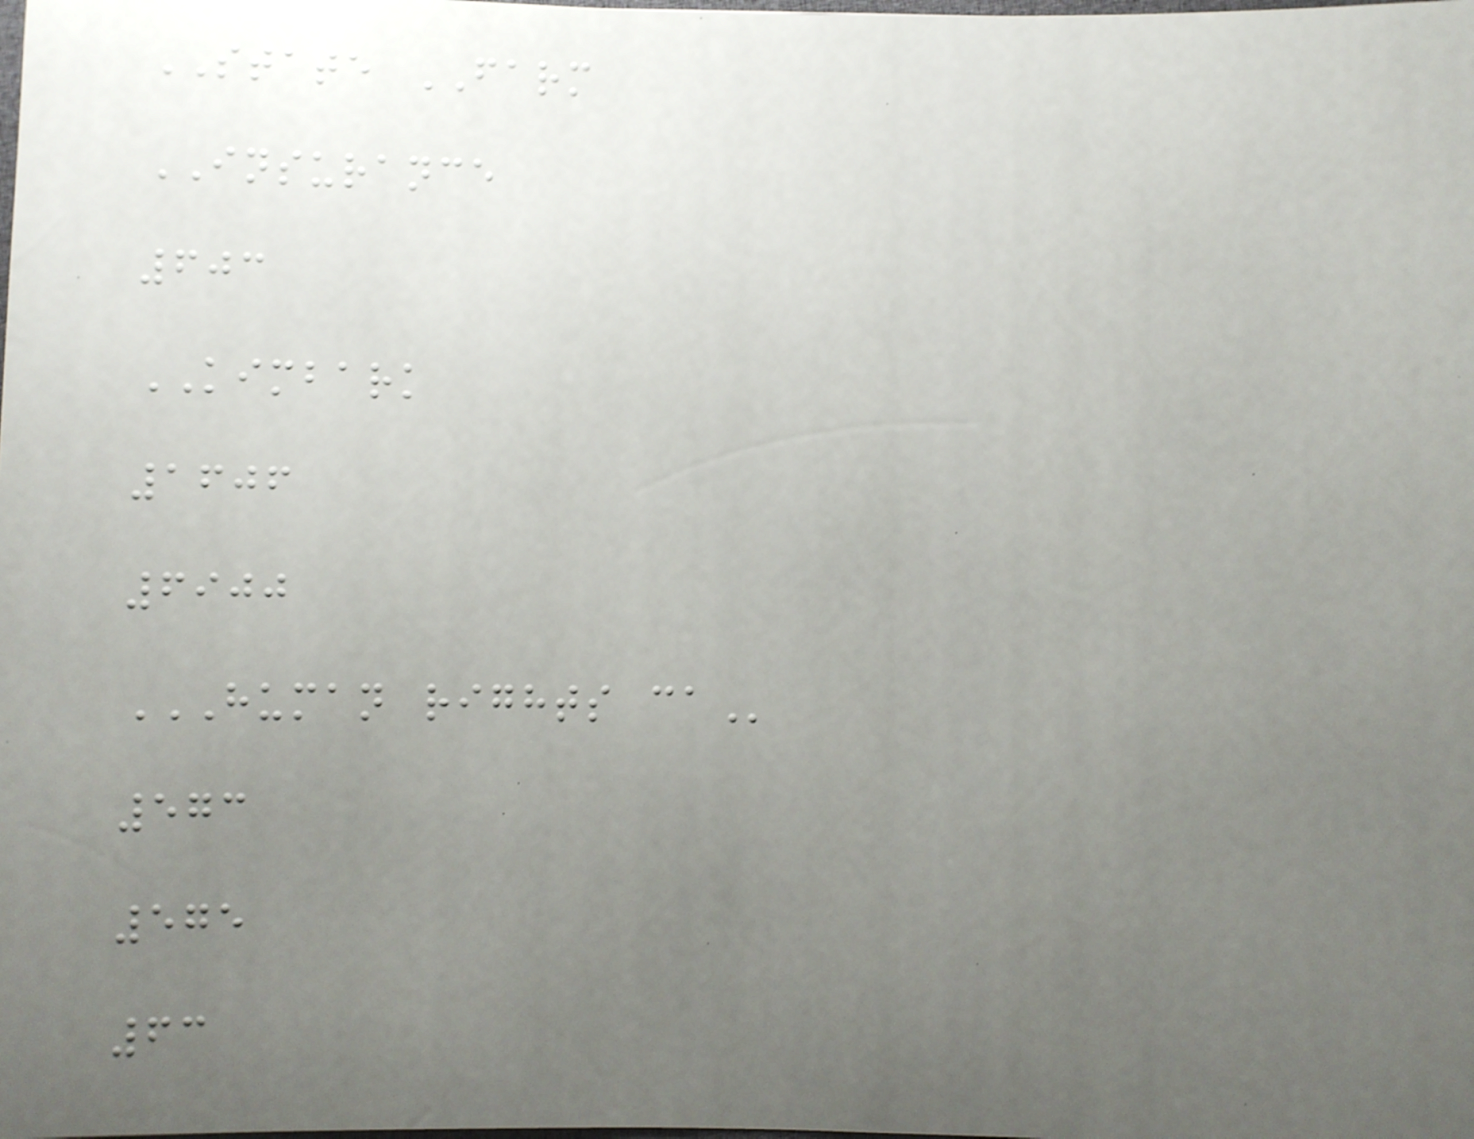STATE FARM
INSURANCE
603
KIMBARK
1606
6900
HUMAN RIGHTS CA
573
575
63
